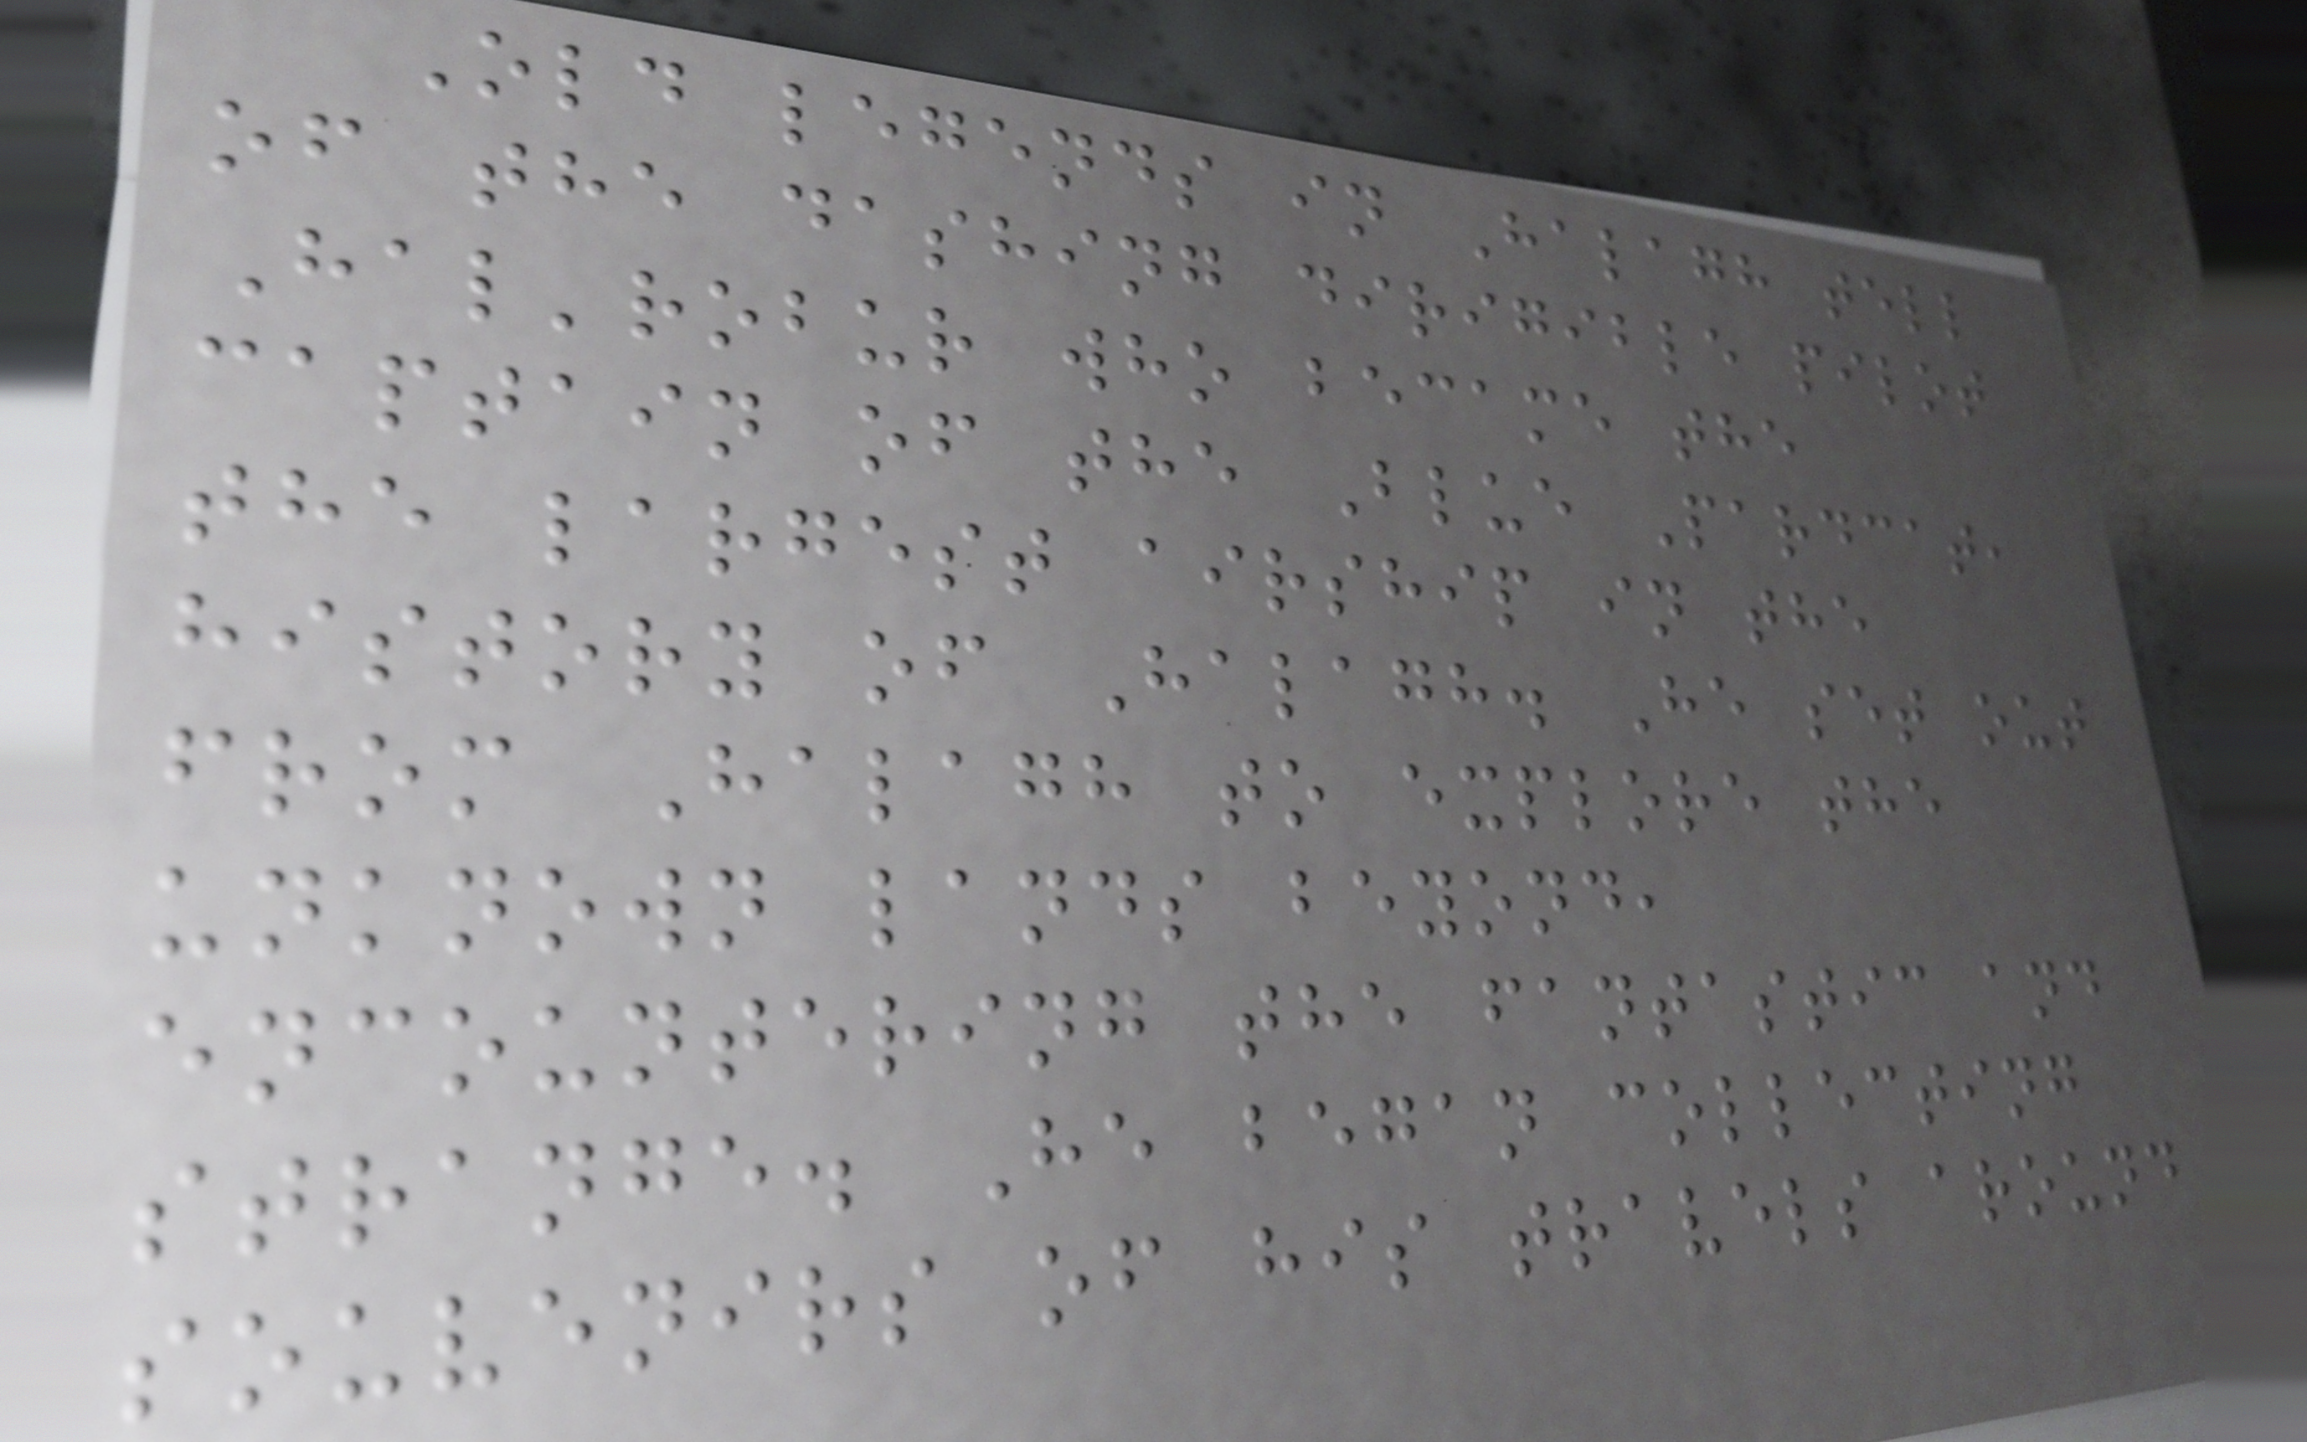Old legends in Halagh tell
of the dashing dirigible pilot
Hal'robur who became the
captain of the Blue Pardcat,
the largest airship in the
history of Halagh. He set out
from Halagh to explore the
unknown lands beyond,
encountering the fantastic and
strange. He began collecting
souvenirs of his travels around
